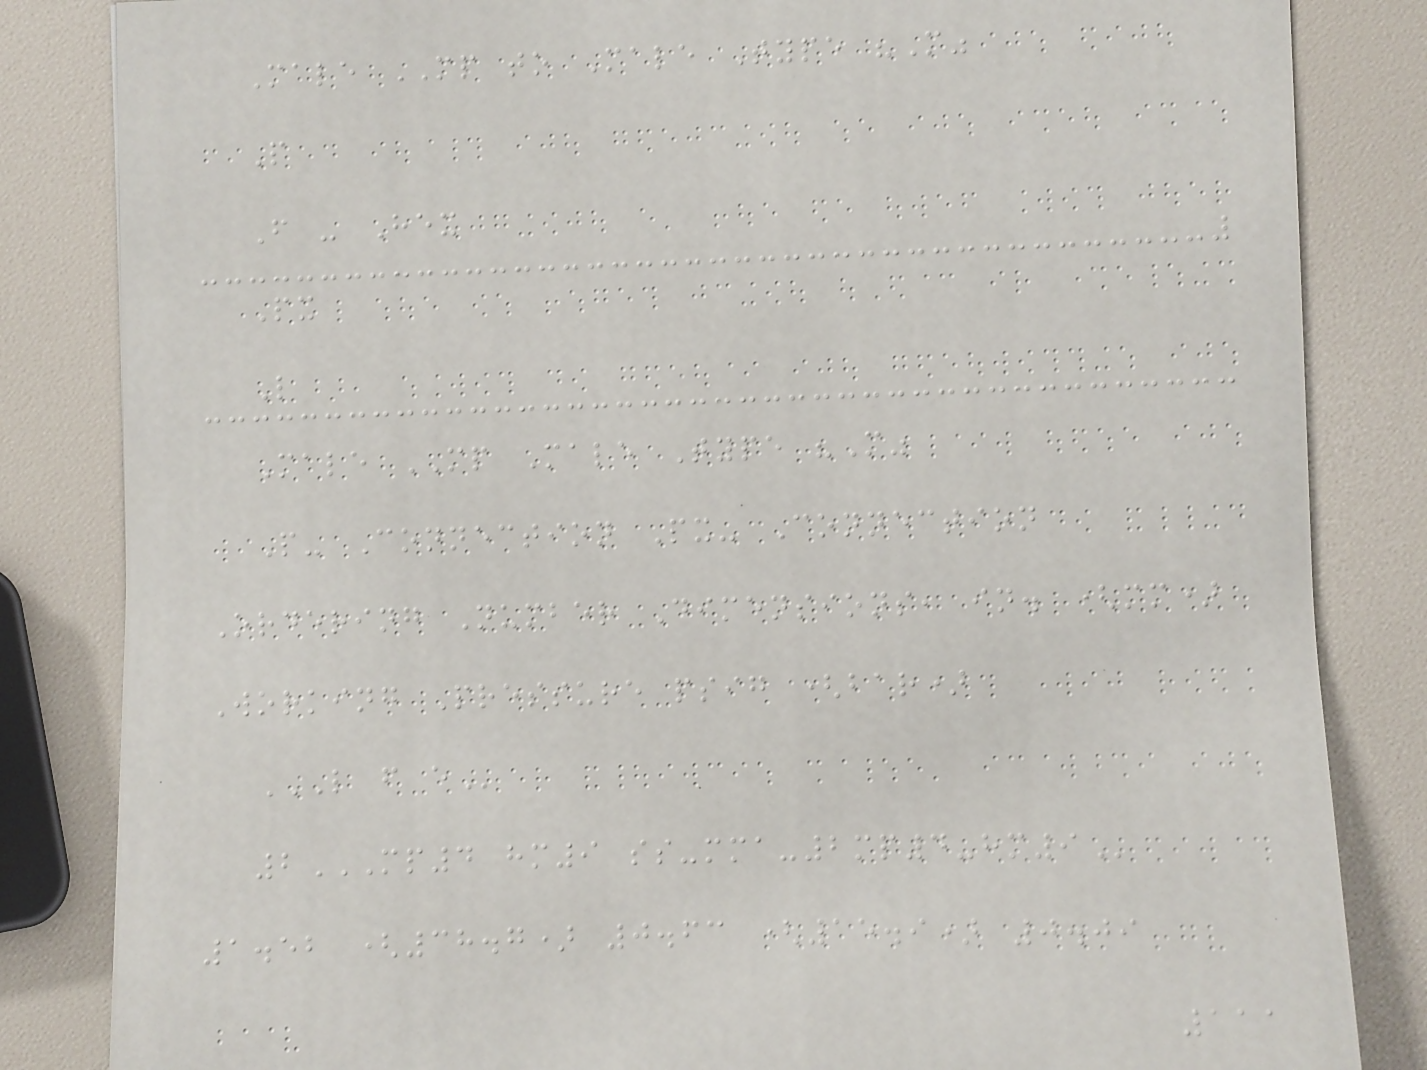Male MP to Male Type "M"
P
F - Hex
Px
L
Male MP Male Type "M"
P- Connection Px- Connection
Ordering Number Dimensions, in. (mm)
Working Pressure psig (bar)
L F E
2MP4 HM9 SS-MMA-2MP4-HM9
1.52 (38.7) 0.63 (15.9) 0.09
111
